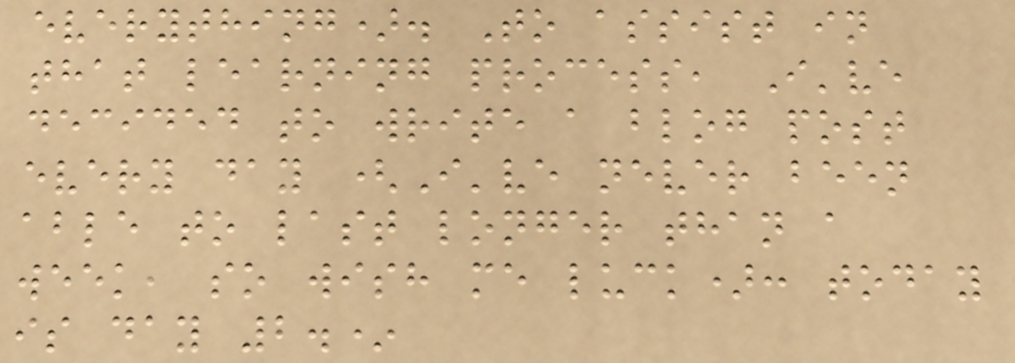everything). To assist in
that learning process, I've
decided to write a blog post
every day (I've never been
able to last longer than a
week, so wish me luck): today
is day 2.*
